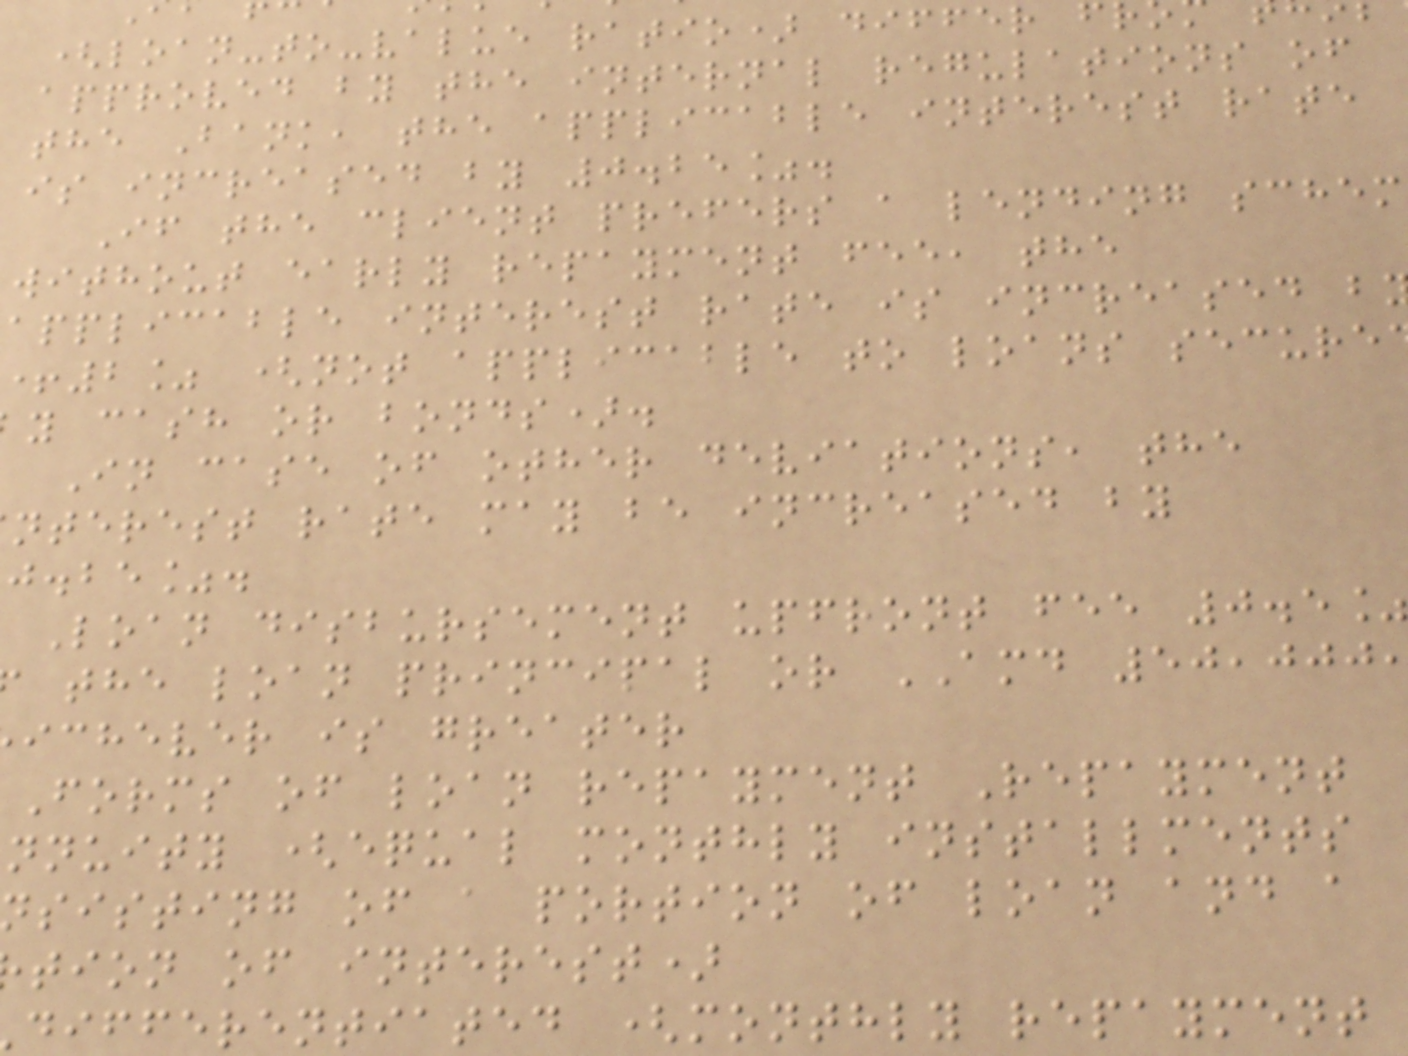(loan-to-value ratio) differ f
approved by the internal regulations of
the Bank, the applicable interest rate
is increased by 0.25%.
If the client prefers a lending schem
without early repayment fee, the
applicable interest rate is increased b
2% (not applicable to loans secure
y cash or bonds).
In case of other deviations, the
nterest rate may be increased by
j.be%.
Loan disbursement upfront fee 0.5%
the loan principal or AMD 50,000
ichever is greater
Forms of loan repayment Repayment
nnuity (equal monthly installments
nsisting of a portion of loan and a
tion of interest)
differentiated (monthly repayment
